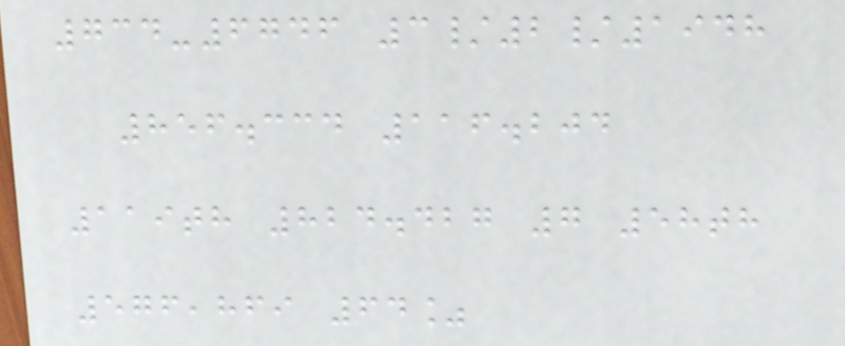734-6746 3/2/1948
856.334 116.204
119th 824.427 7 58th
576,869 64%
